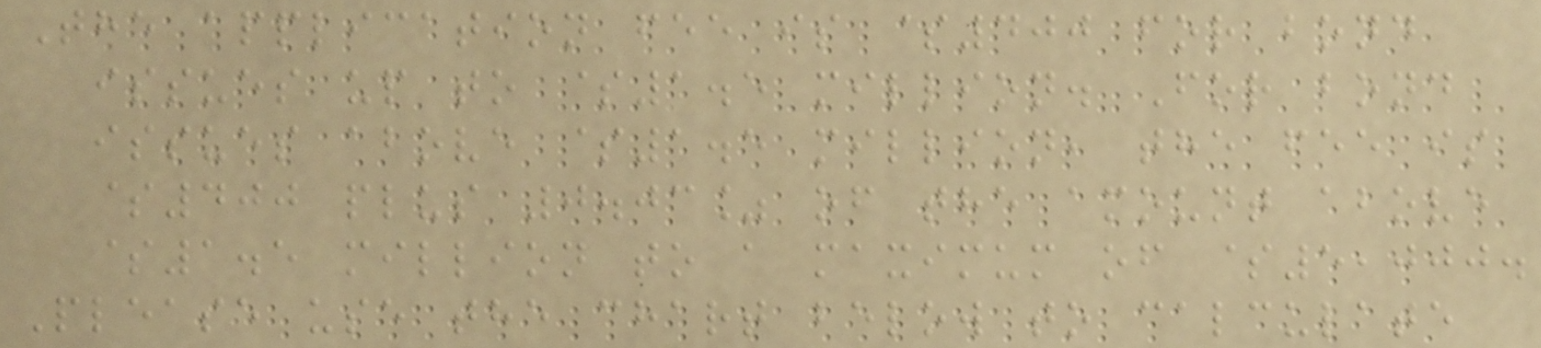The application fee is $400 for bond
issues up to $1.5 million. For bond
issues above $1.5 million, the fee is
$400 plus 0.03% of the amount above
$1.5 million to a maximum of $5,000.
Please use the chart below to calculate
